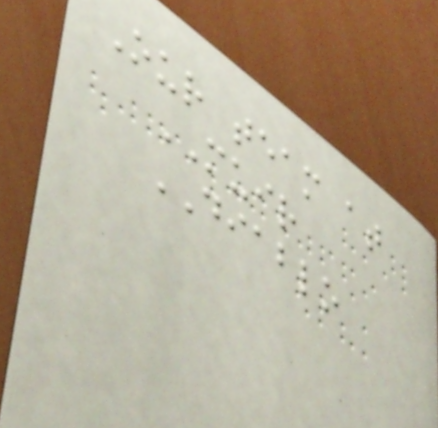Our team at
MUIR
DIABLO
